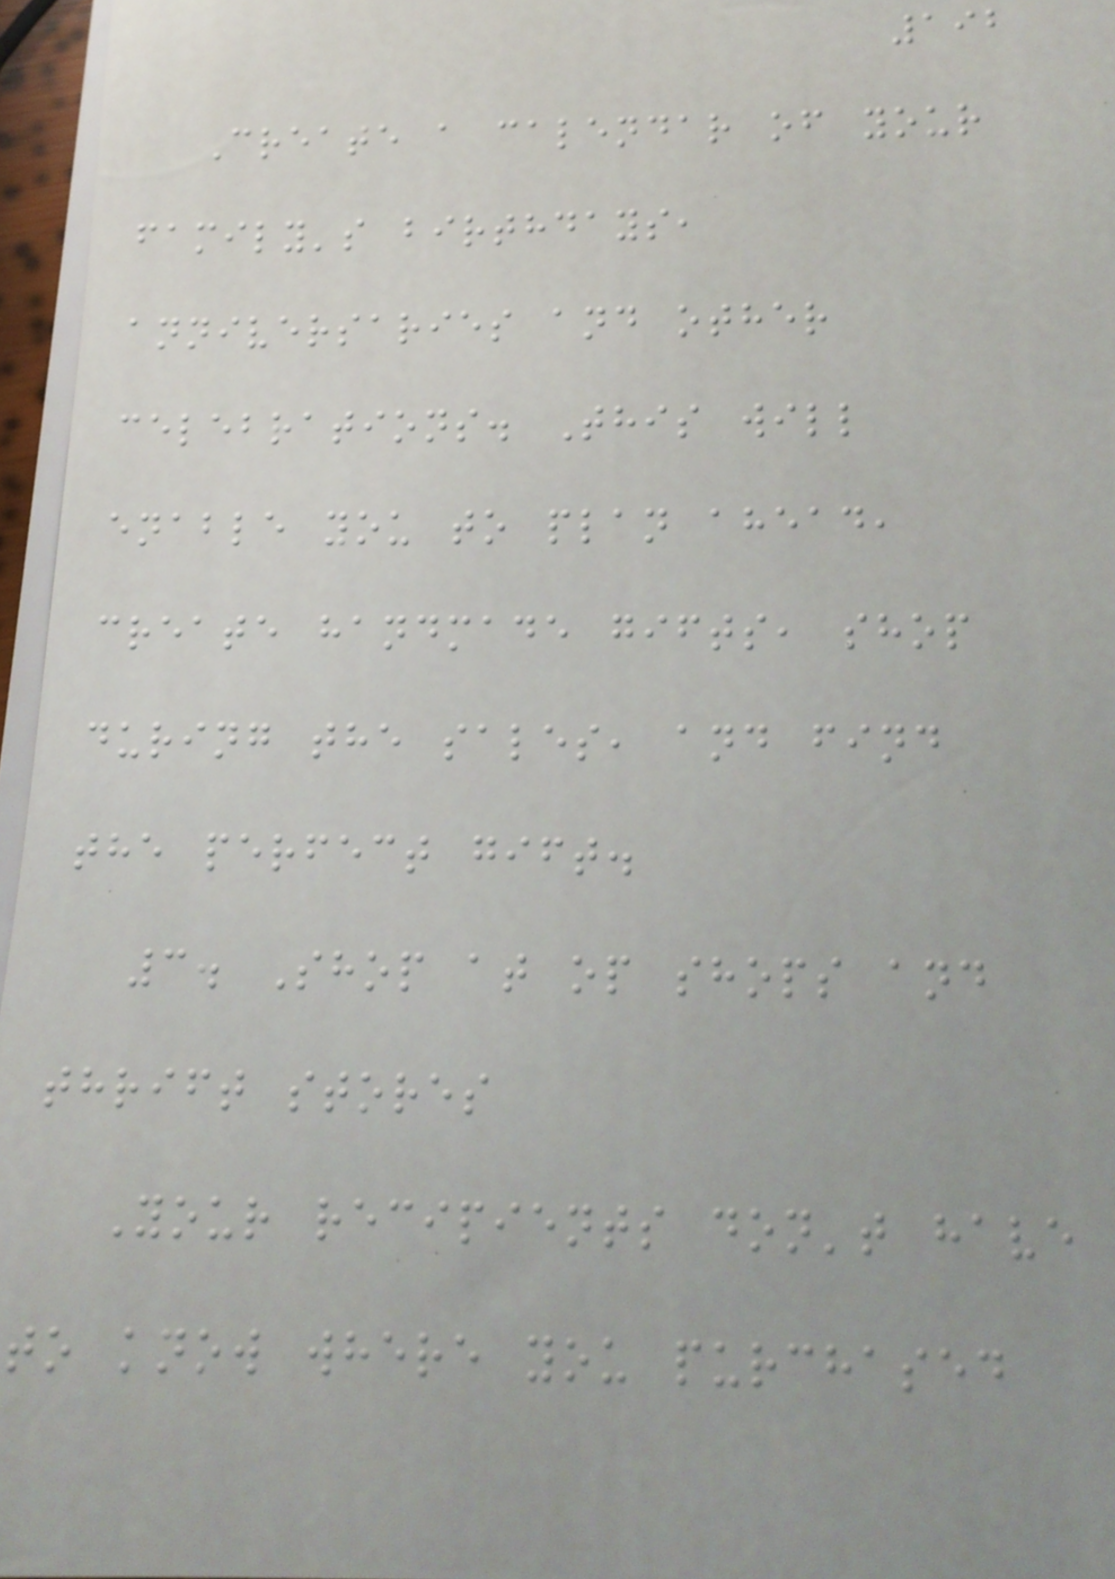192
Create a calendar of your
family's birthdays,
anniversaries and other
celebrations. This will
enable you to plan ahead,
create handmade gifts, shop
during the sales, and find
the perfect gift.
3. Shop at op shops and
thrift stores
Your recipients don't have
to know where you purchased
